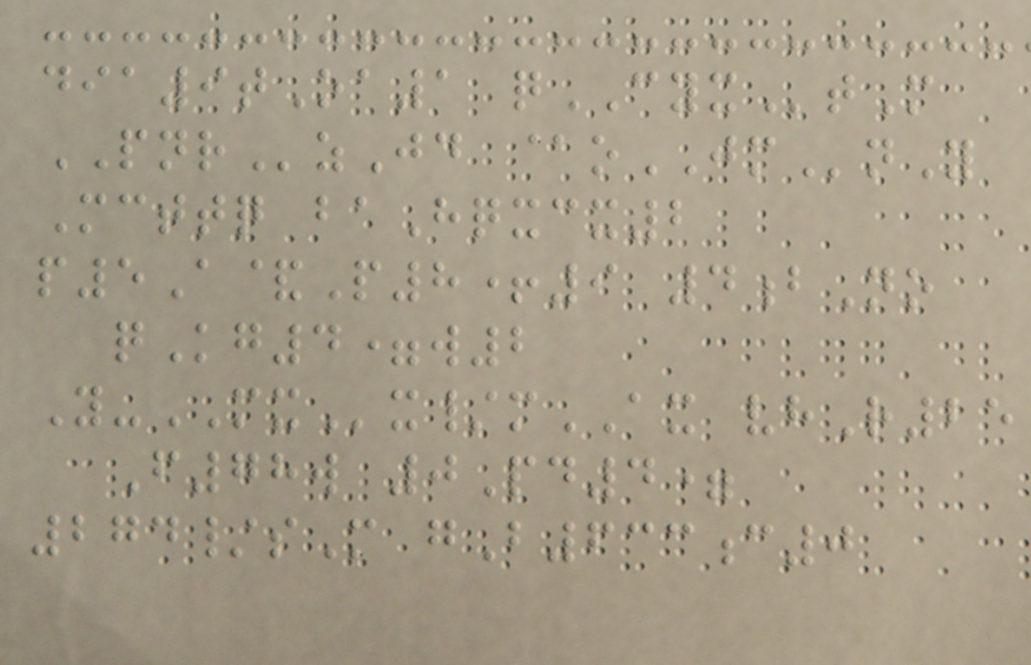dia9tOa1 qCYXtM
PNRzJd @oJMnY
Mcttq baHqxcx2
p5A&P8+9 4bNo
qKg4=w2
Y-MXx/mAX vhR25
F78w 0Pd4=
274/sM gB633c0
